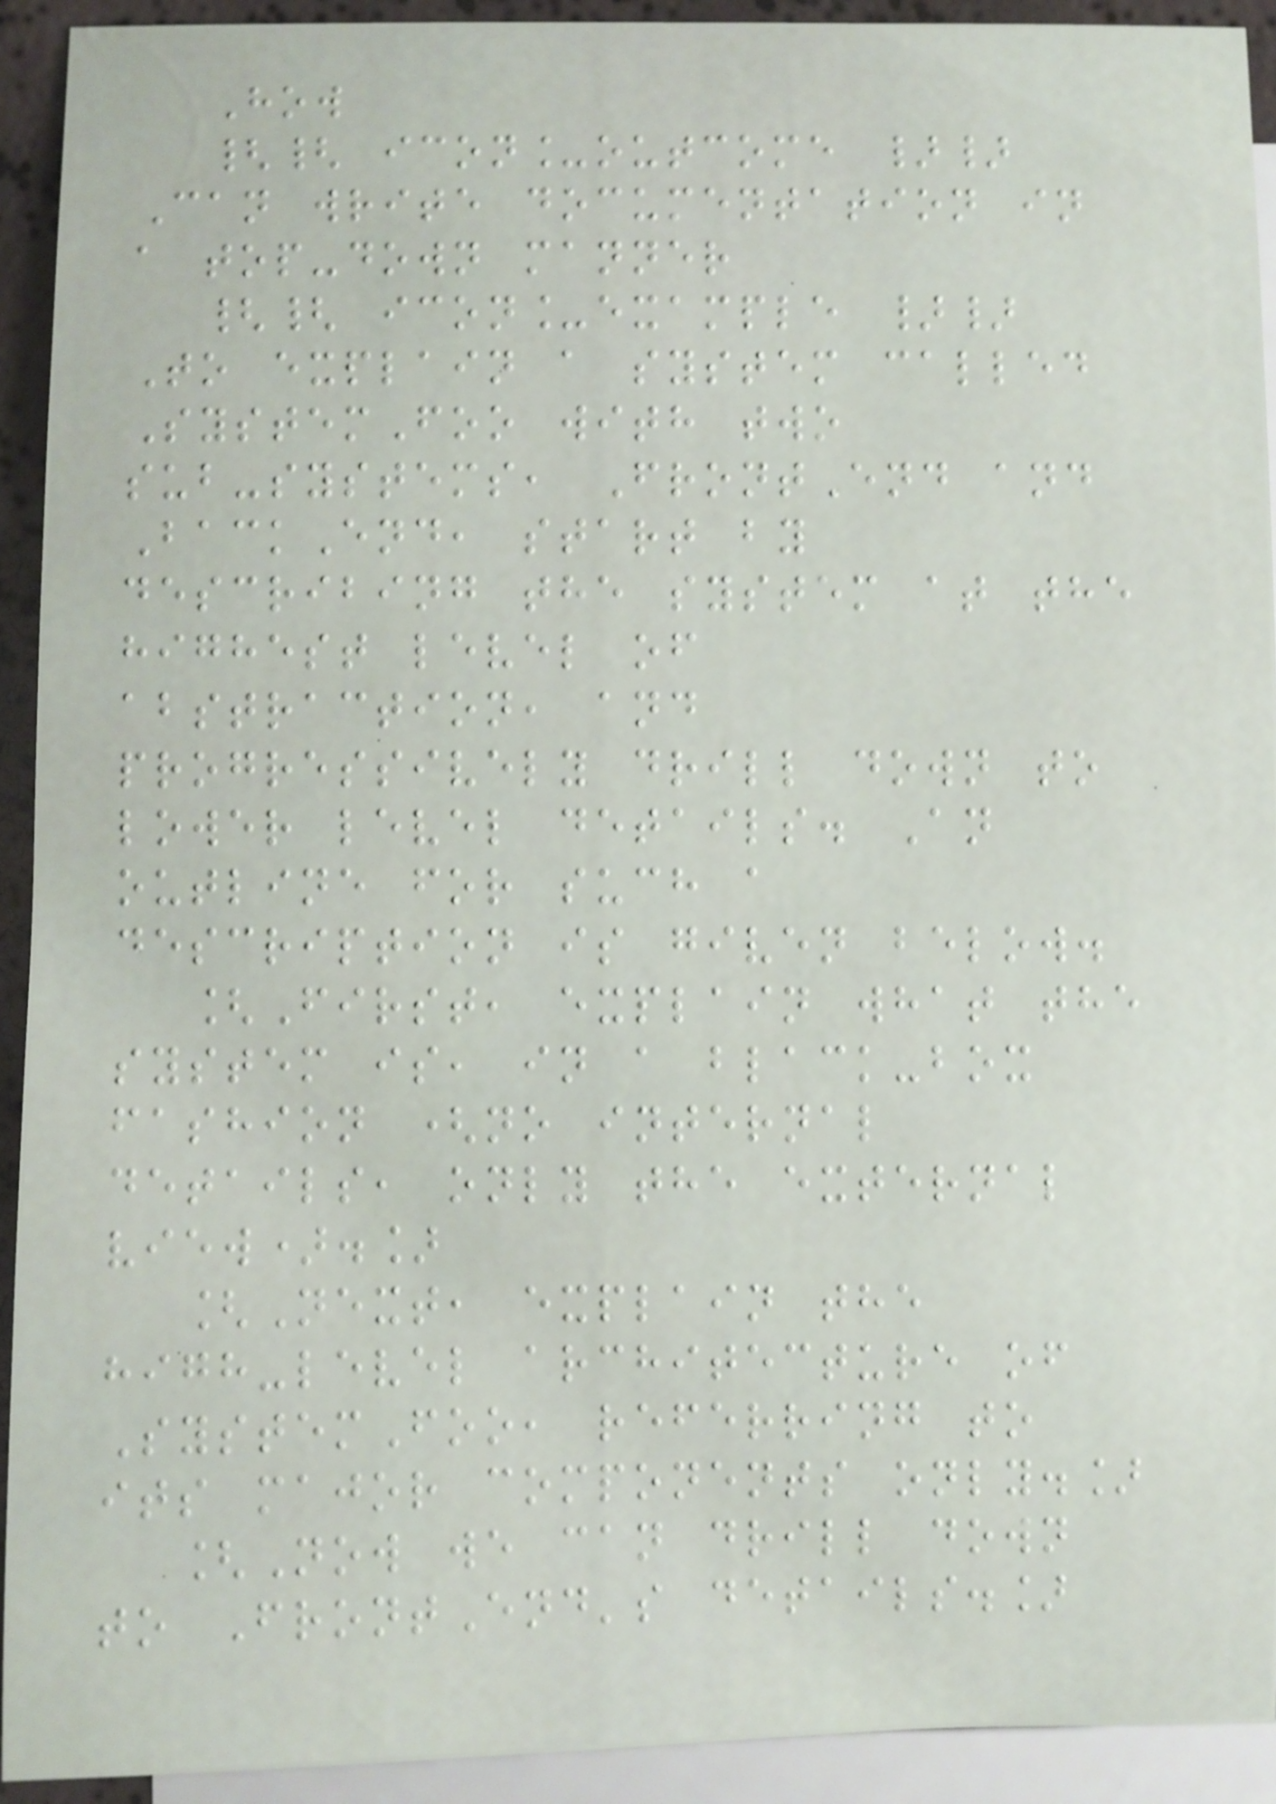How
{{ icon_outcome }}
Can write documentation in
a top-down manner
{{ icon_example }}
To explain a system called
SystemFoo with two
sub-systems, FrontEnd and
BackEnd, start by
describing the system at the
highest level of
abstraction, and
progressively drill down to
lower level details. An
outline for such a
description is given below.
[First, explain what the
system is, in a black-box
fashion (no internal
details, only the external
view).]
[Next, explain the
high-level architecture of
SystemFoo, referring to
its major components only.]
[Now we can drill down
to FrontEnd's details.]
